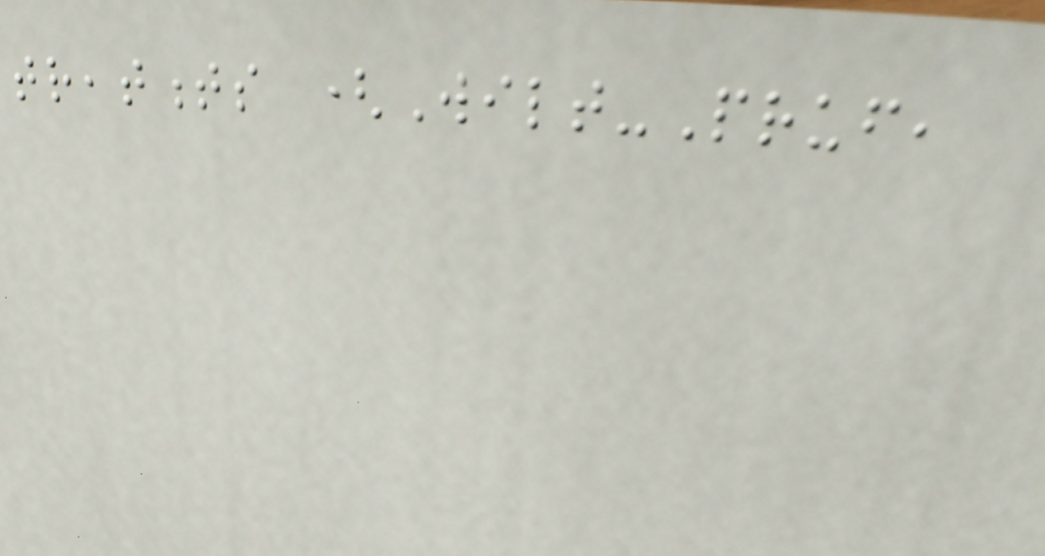treatments (Wilt-Pruf,
